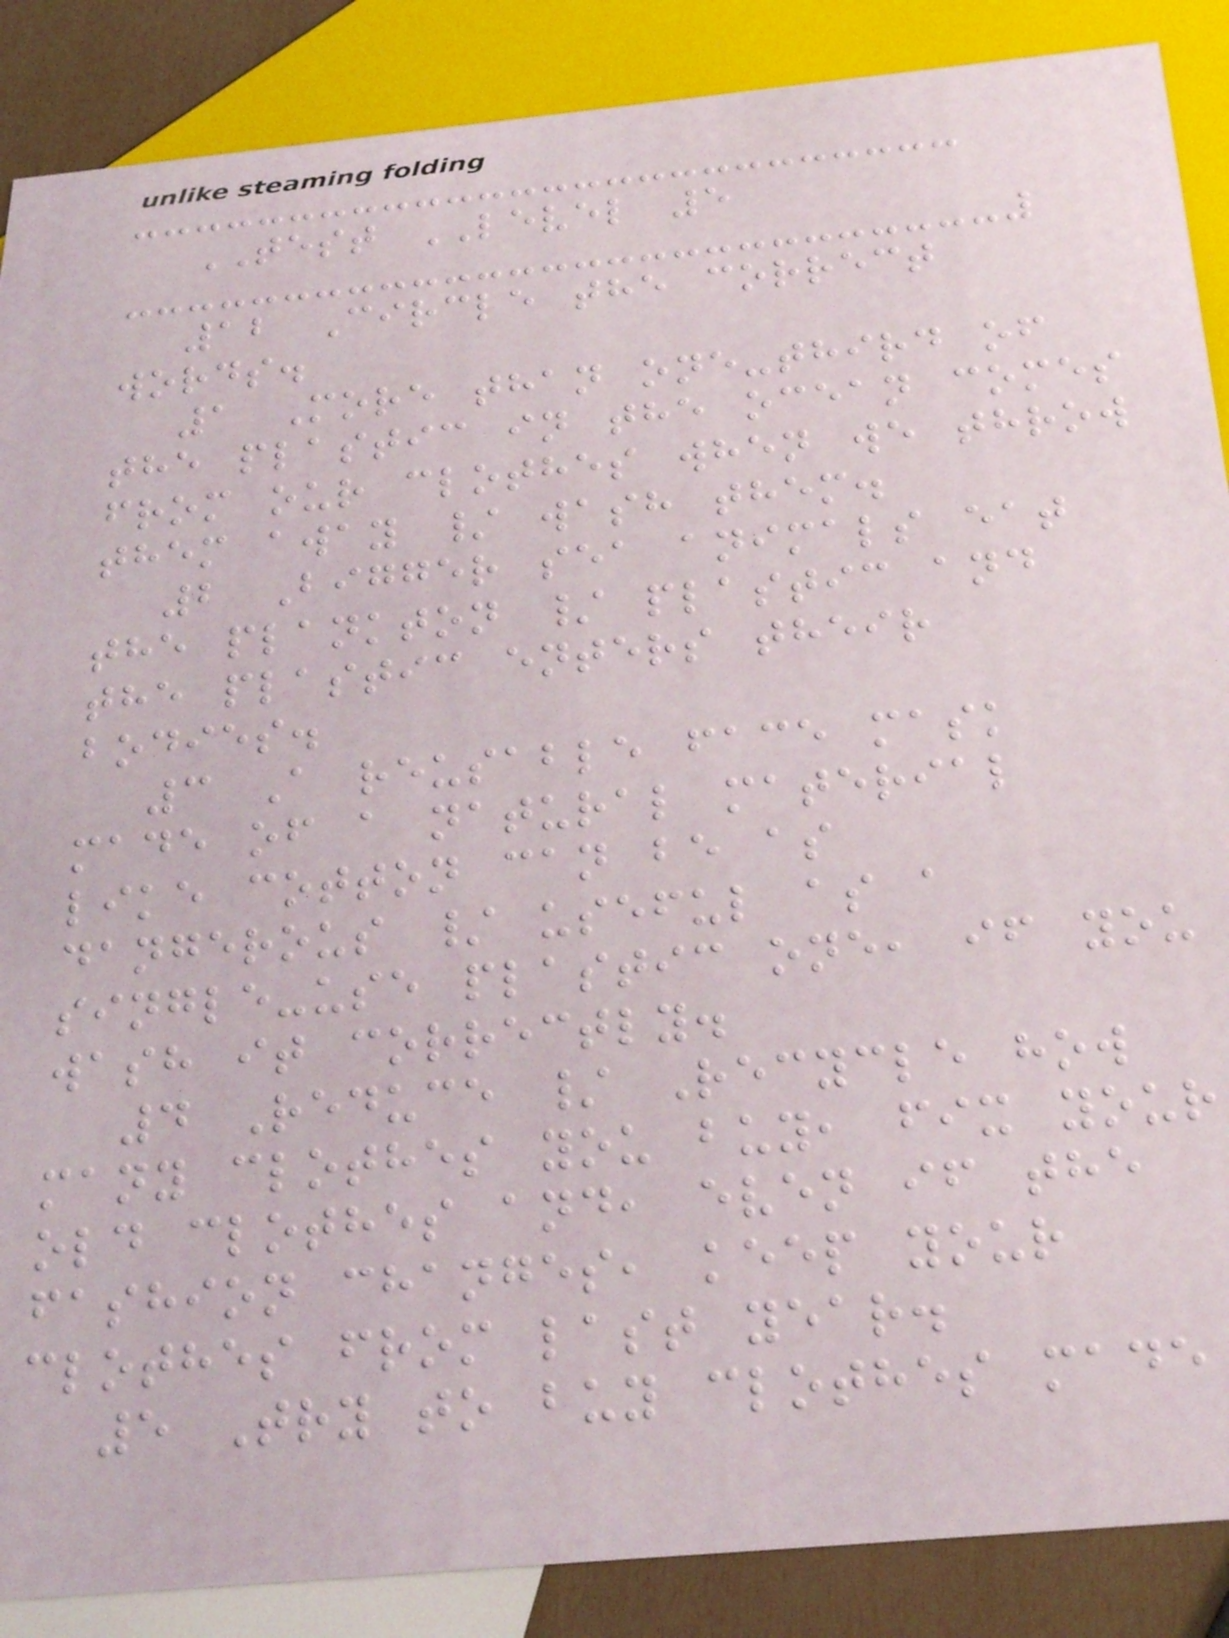TEST LEVEL 5
12 Circle the correct
words.
1 More than one-third of
the plastic in the ocean comes
from our clothes when we throw
them away / wash them.
2 Bigger sea animals eat
the plankton / plastic and
the plastic enters their
bodies.
3 A reusable face mask
made of a natural material
like cotton can be as
dangerous / useful as a
single-use plastic one, if you
wash it correctly.
4 Reduce / Recycle how
many clothes you buy, fix your
old clothes and, even if the
fashion changes, keep your
clothes from last year.
5 Try to buy clothes made
